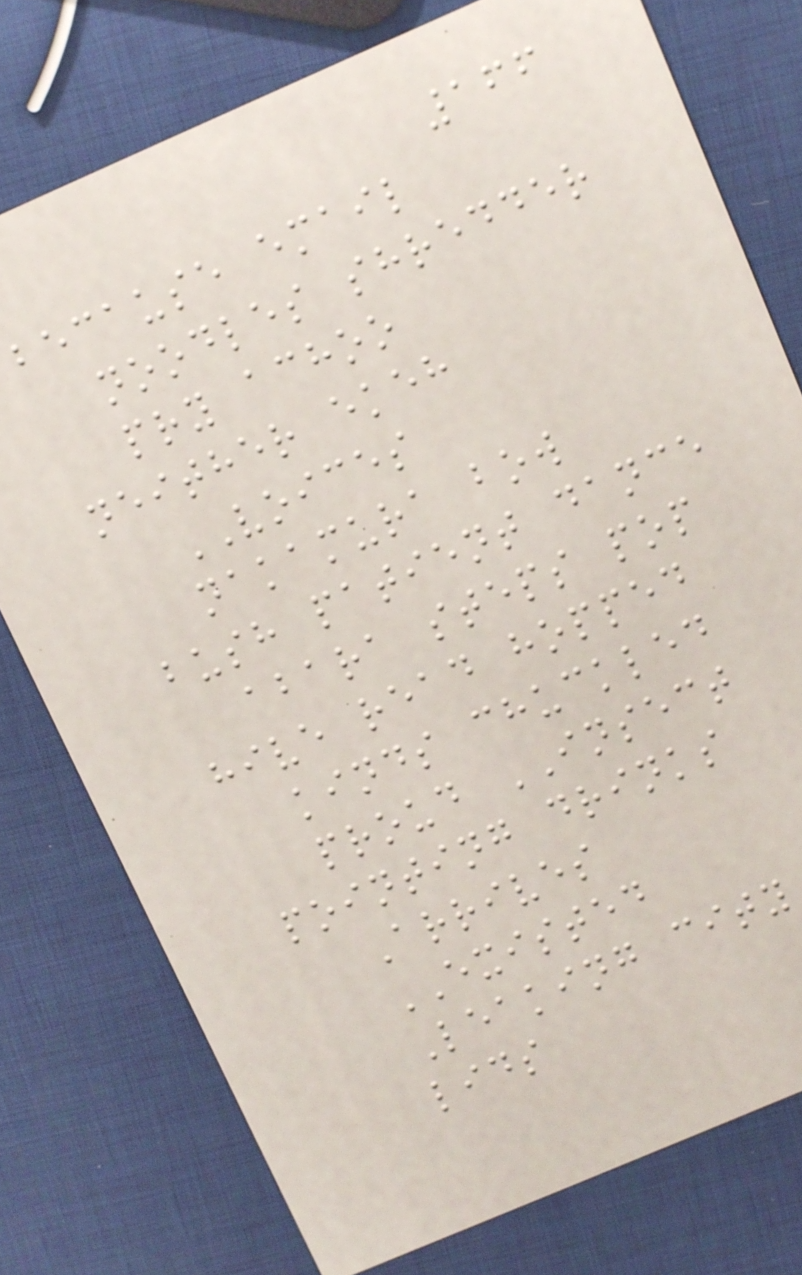166
because email
noodles shredder
pry achoo
neither ekeh
VOICES
nakamura bow
bush patient dance
abara steps pop
hive read hopped
kinds chuckled
proud INSECT
pointing drinks
Arrives
EXISTED
Leaking city
lids
